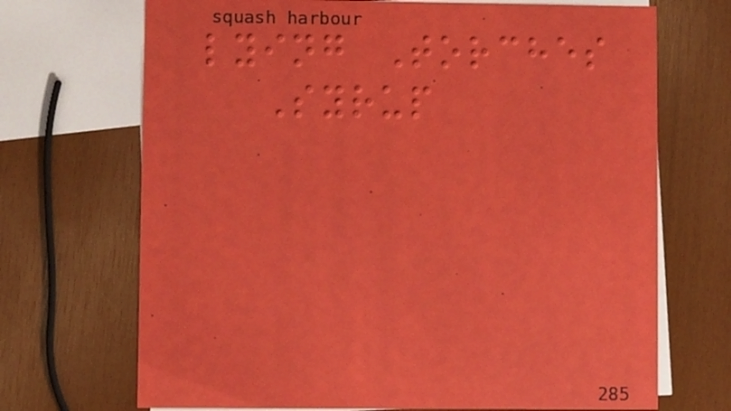lying Torches
Syrup
